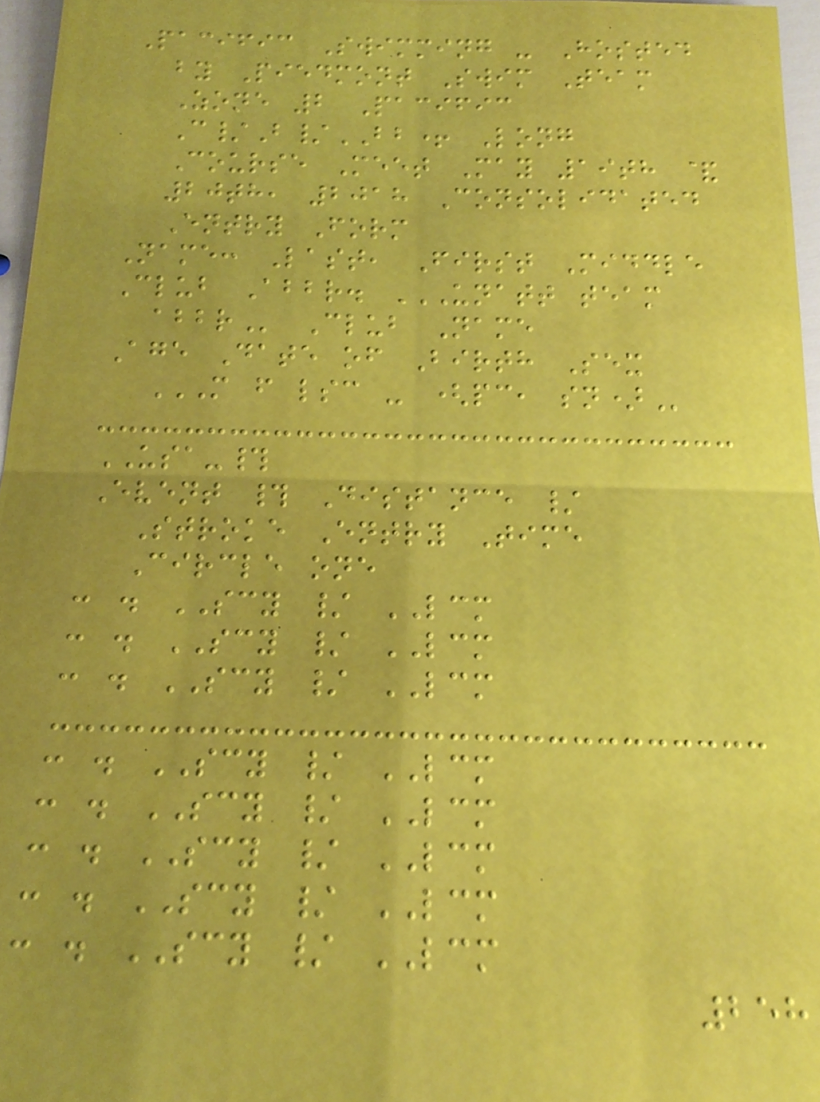Pacific Swimming - Hosted
by Piedmont Swim Team
Zone 2 Pacific
C/B/BB+ Long
Course Meet May 19th &
20th, 2018 Consolidated
Entry Form
Name: Last, First Middle
Club Abbr. UNATT TEAM
ABBR Club Name
Age Date of Birth Sex
M F LSC - (PC, SN)
USA-#
Event # Distance /
Stroke Entry Time
Circle one
: . SCY / LCM
: . SCY / LCM
: . SCY / LCM
: . SCY / LCM
: . SCY / LCM
: . SCY / LCM
: . SCY / LCM
: . SCY / LCM
258
